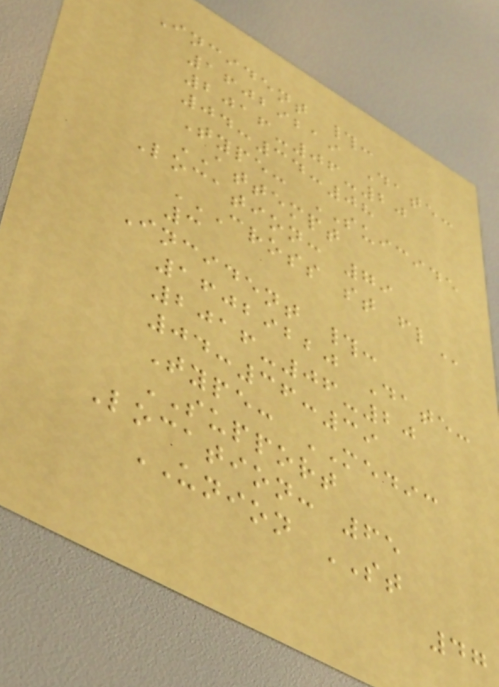Incident #:
16029219 Date:
2016-06-20
04:34:08
Type: SUICIDE
ATTEMPT
Location: 79
CROSS ST FL
3
Incident #:
16029220 Date:
2016-06-20
04:36:39
Type: MEDIC
SUPPORT
Location: 65
UNION ST
47
